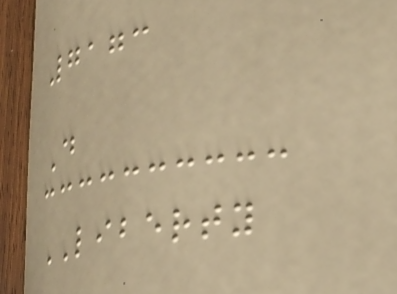7173
D
LIBERTY
